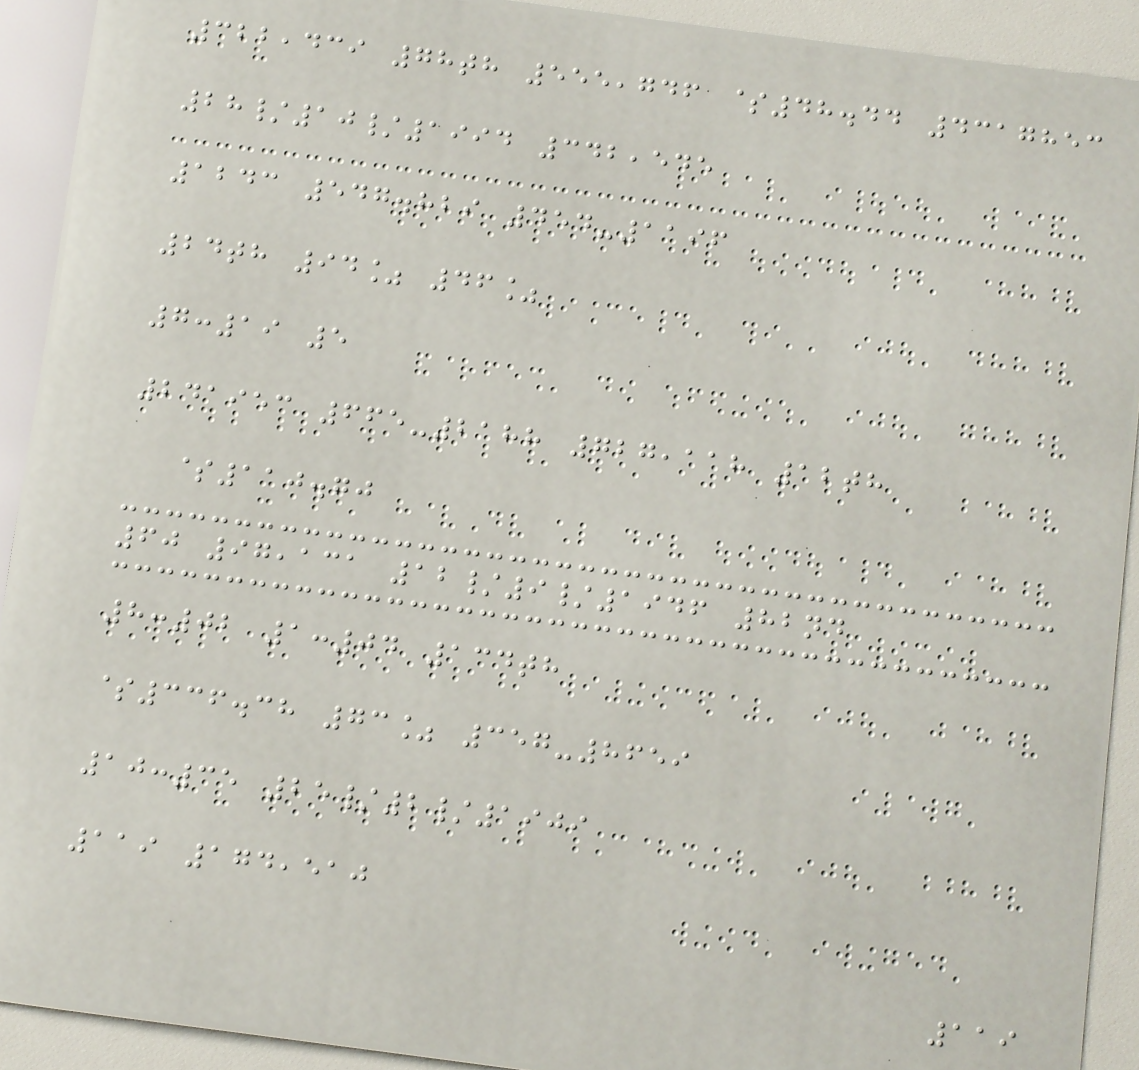322,439 78th 555,746 $48.44 4317853
28/10/1994 342,545
1243 547.829 454-1196
24th 94% 46%
7:19 5
241953 665-2188 727,118 12th
$110.70
60 97,131 12/9/1946 82nd
8:02 1:04 134th
$336.38 73% 357-8659
10:35 25/2/1909
119 174,510
119
